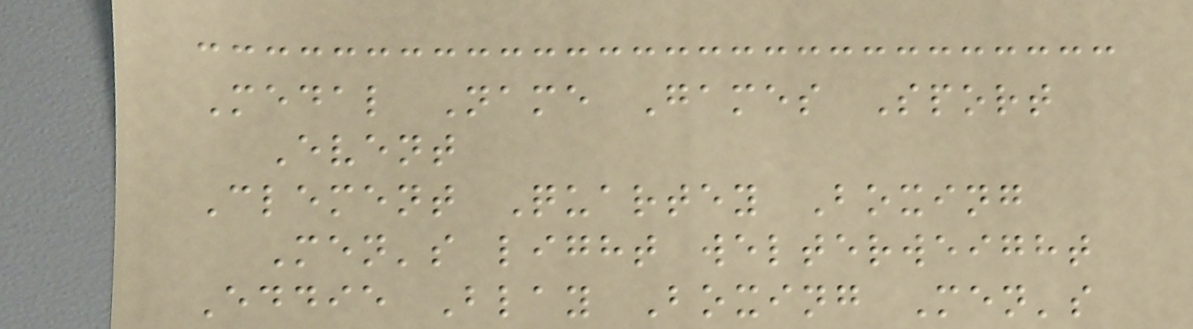Medal Name Games Sport
Event
Clement Quartey Boxing
Men's light welterweight
Eddie Blay Boxing Men's
